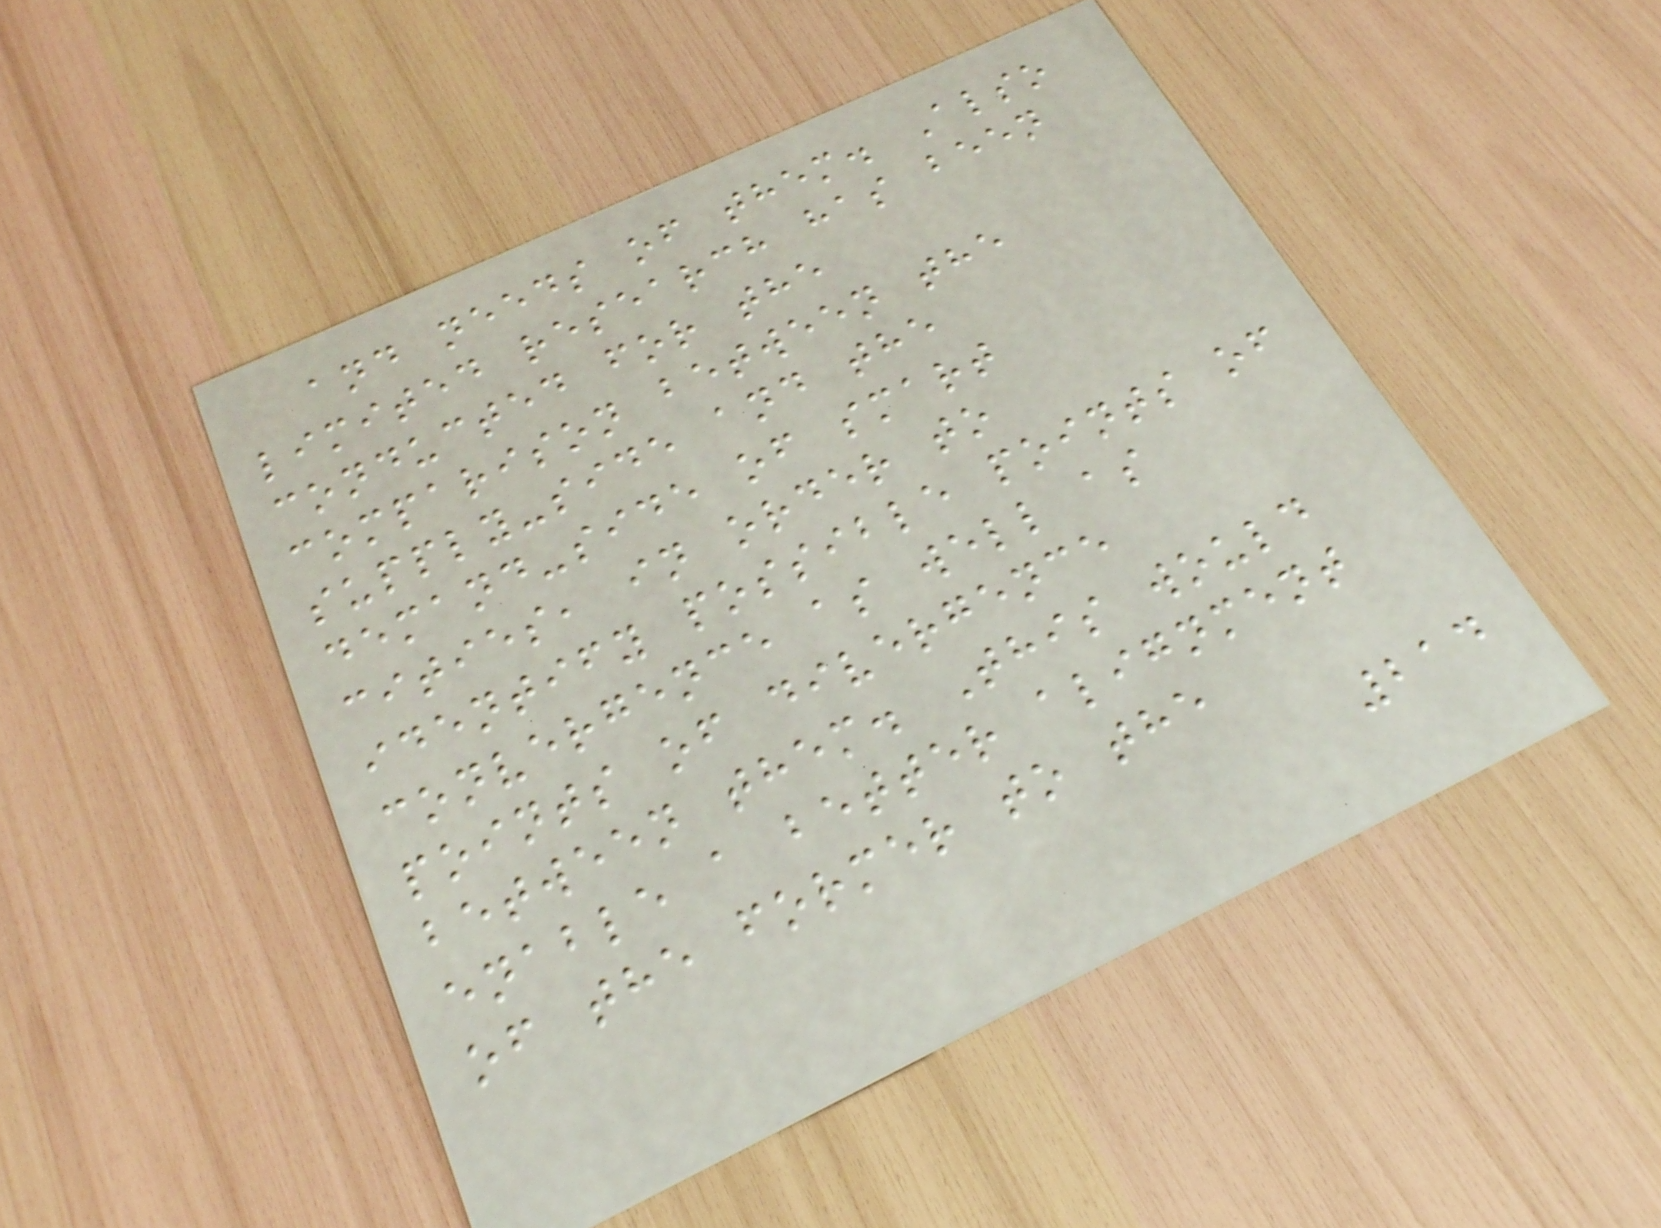and needs of them. Also
limited research has been
conducted for the
comparison between the
supply-side and the
demand-side of smart
cities, in order to
identify possible points of
convergence as well as
points of divergence
between them. This would
enable a better alignment
of the former to the
214
